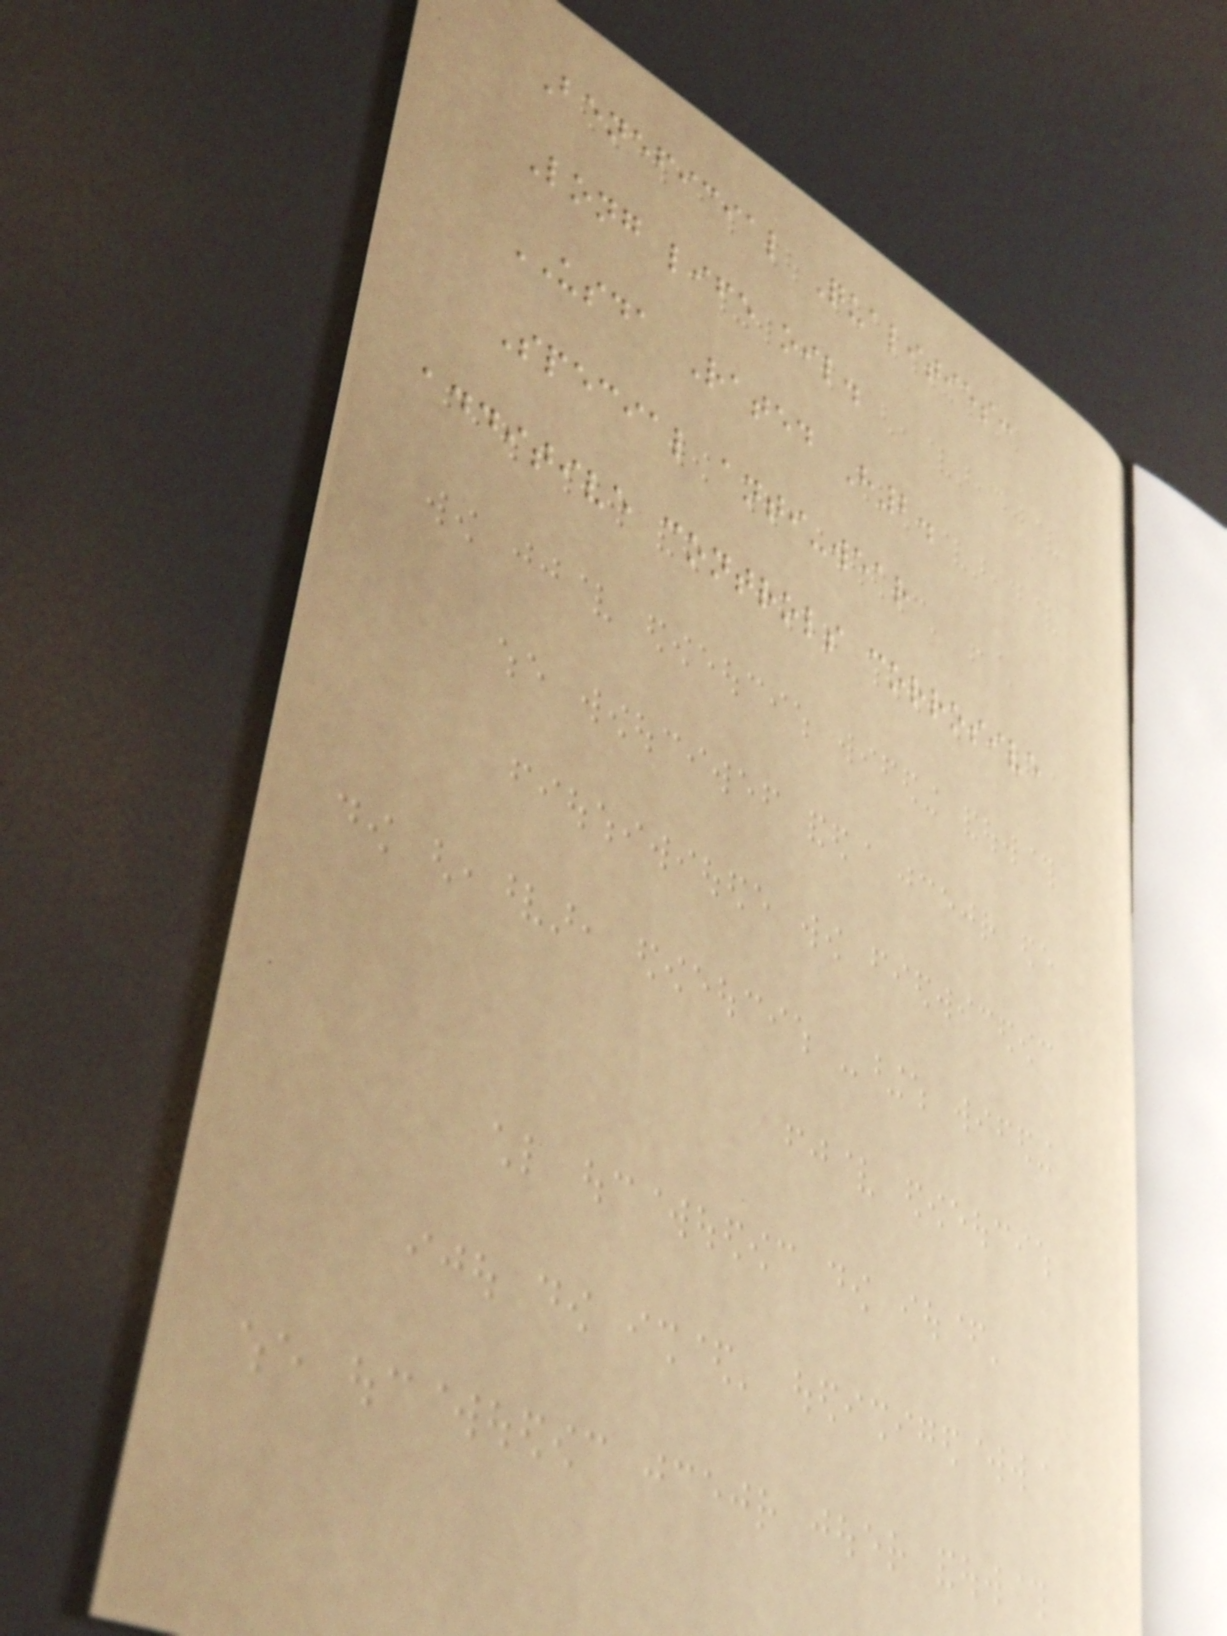Beneficial Qualities:
Long life oil.
USDA Rated H2.
Special anti-wear
additive controls corrosive
